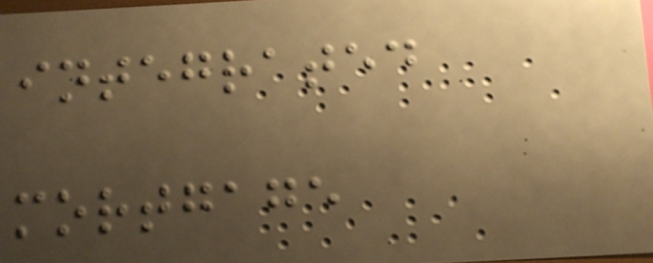integrated
mortgage
